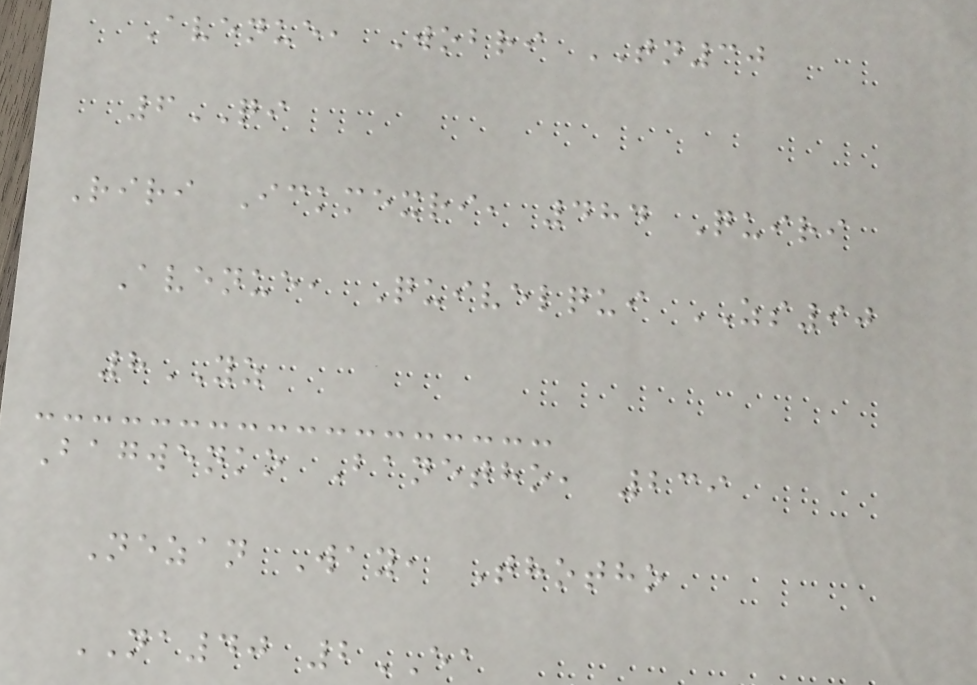Avenue, Wobri TN30
6QI
Riri Ickmexri, 484 Quiri
Avenue, Quivelqui ZS90
8YZ
Bagwenko Banetho, 239
Nezan Way, Thotho
NA40 2EA
